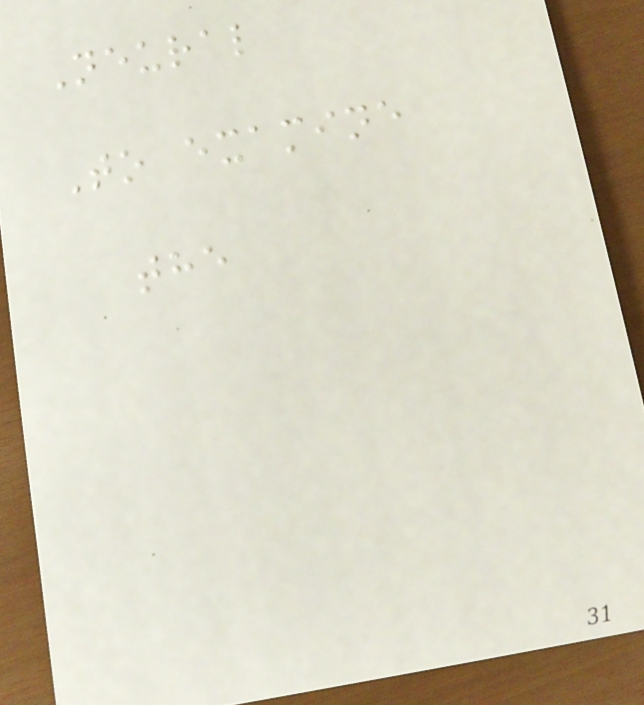Neural
To examine
the
